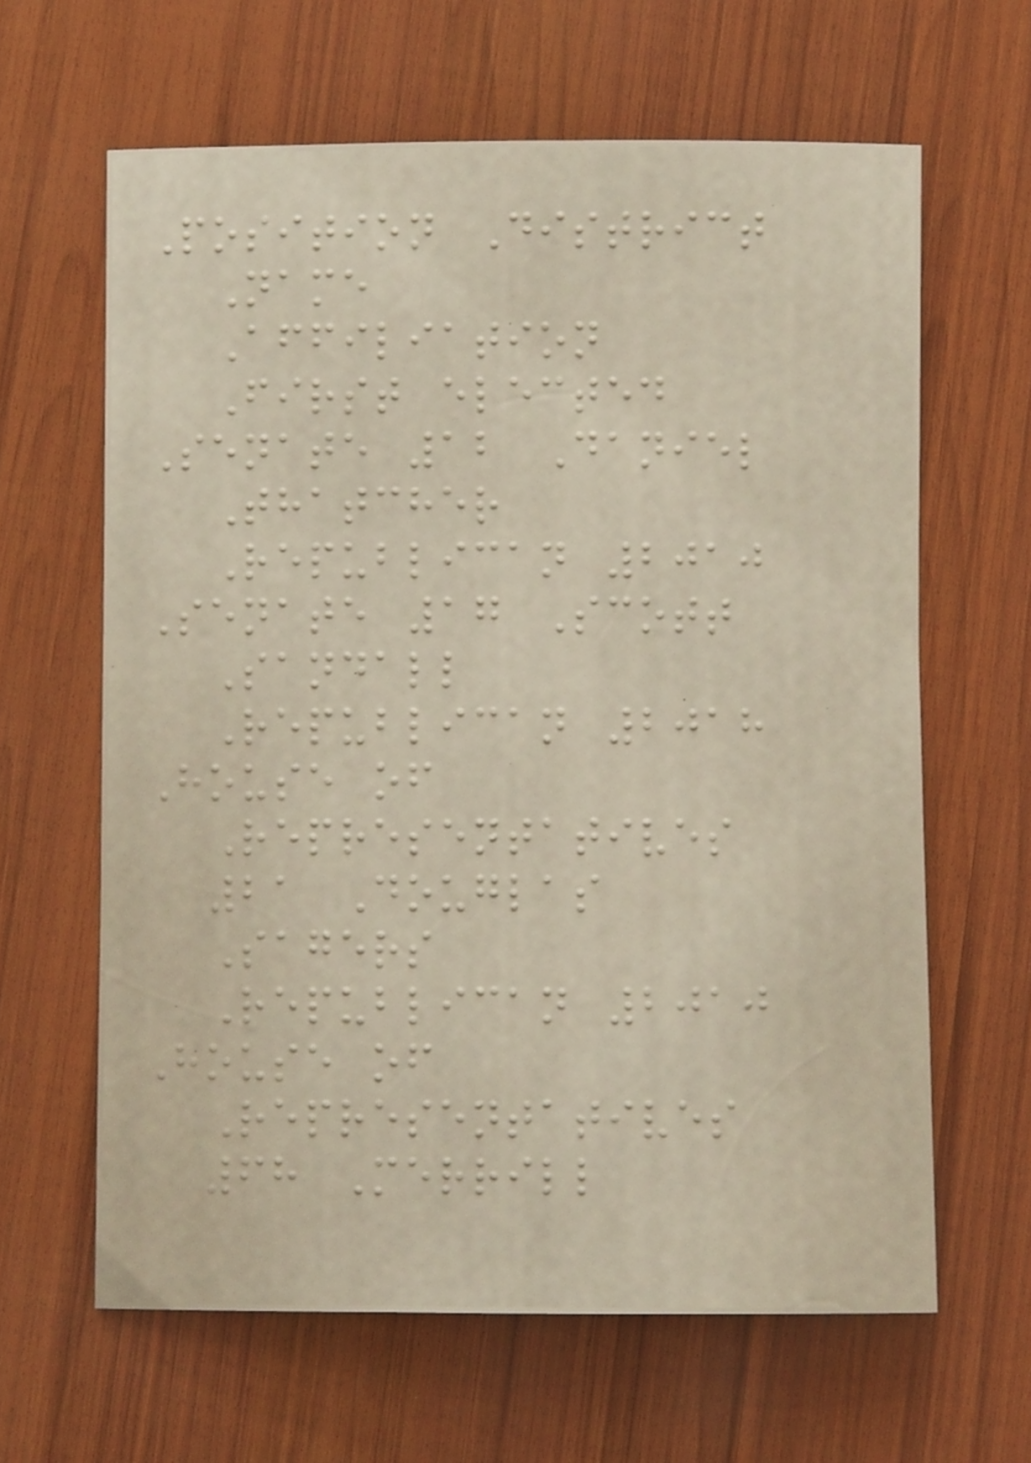Position District
Name
Affiliation
First elected
Senate 12 Daniel
Thatcher
Republican 2010
Senate 17 Scott
Sandall
Republican 2018
House of
Representatives
21 Douglas
Sagers
Republican 2010
House of
Representatives
68 Merrill
